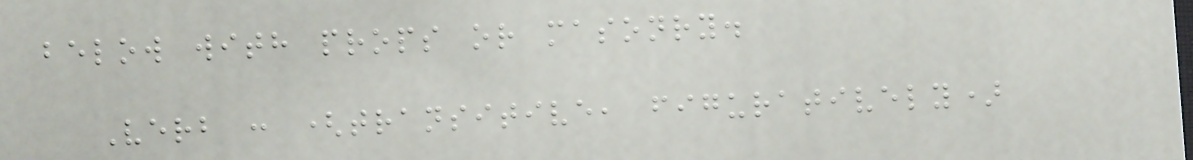below with props or masonry.
Verb : (transitive, figuratively)
